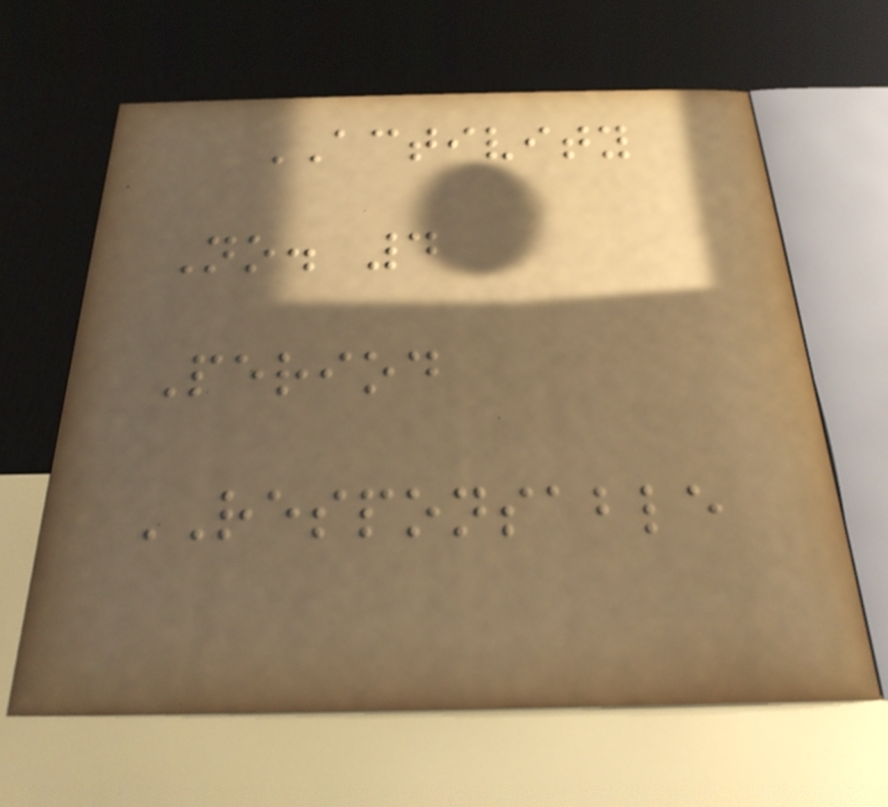ACTIVITY
No. 4
Period
RESPONSABLE
